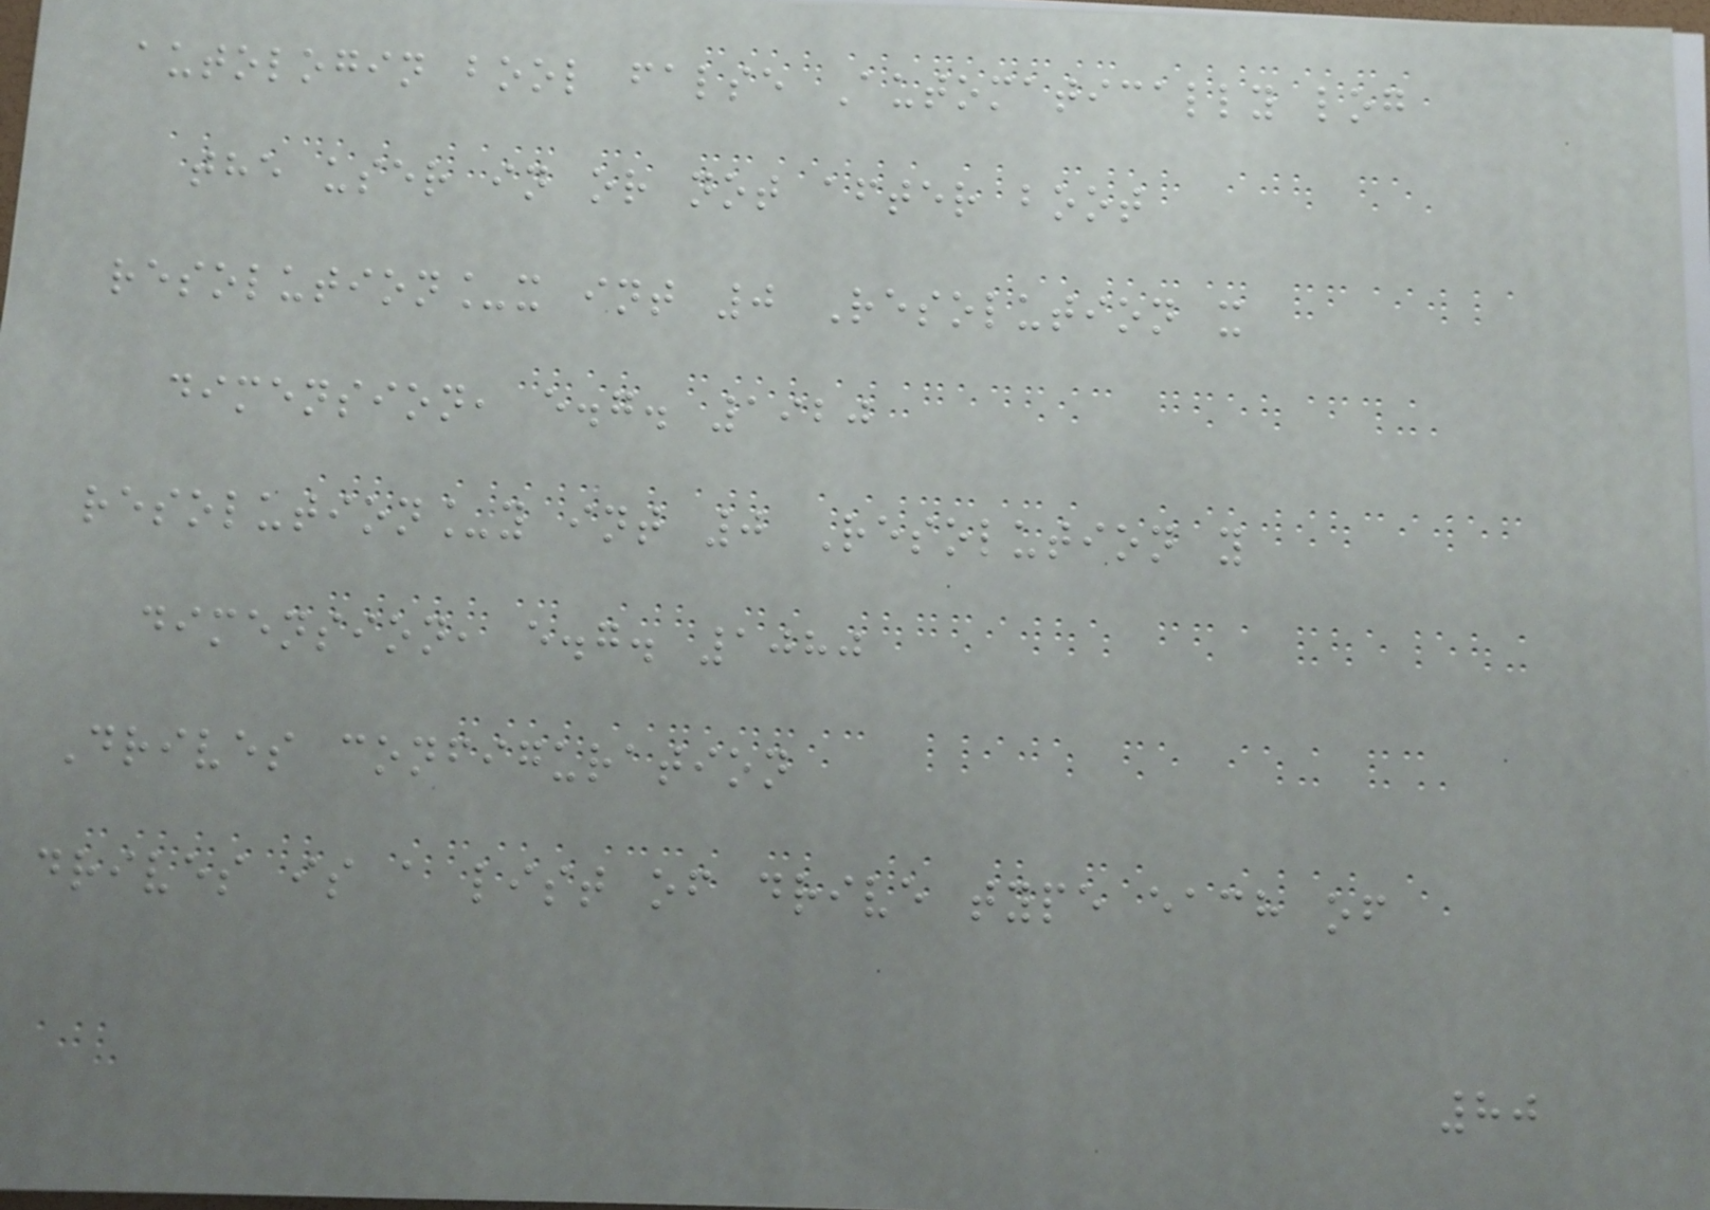autologin bool false Automatically log
the user in or not after boot
resolution_x int 0 Resolution x
dimension, e.g. 1920
resolution_y int 0 Resolution y
dimension, e.g. 1080
Drives configuration
drives is a list of drive type each of
80
